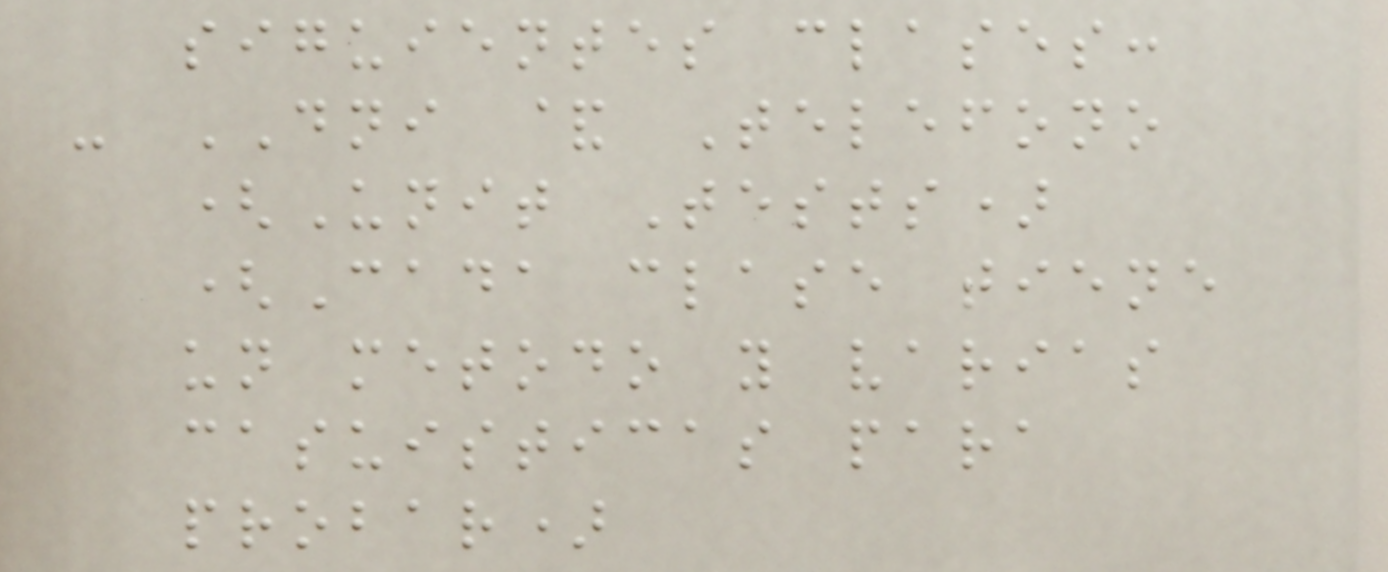siguientes clases:
- DNI & Telefono
(Unit Tests)
(Cada clase tiene
un metodo y varias
casuisticas para
probar)
